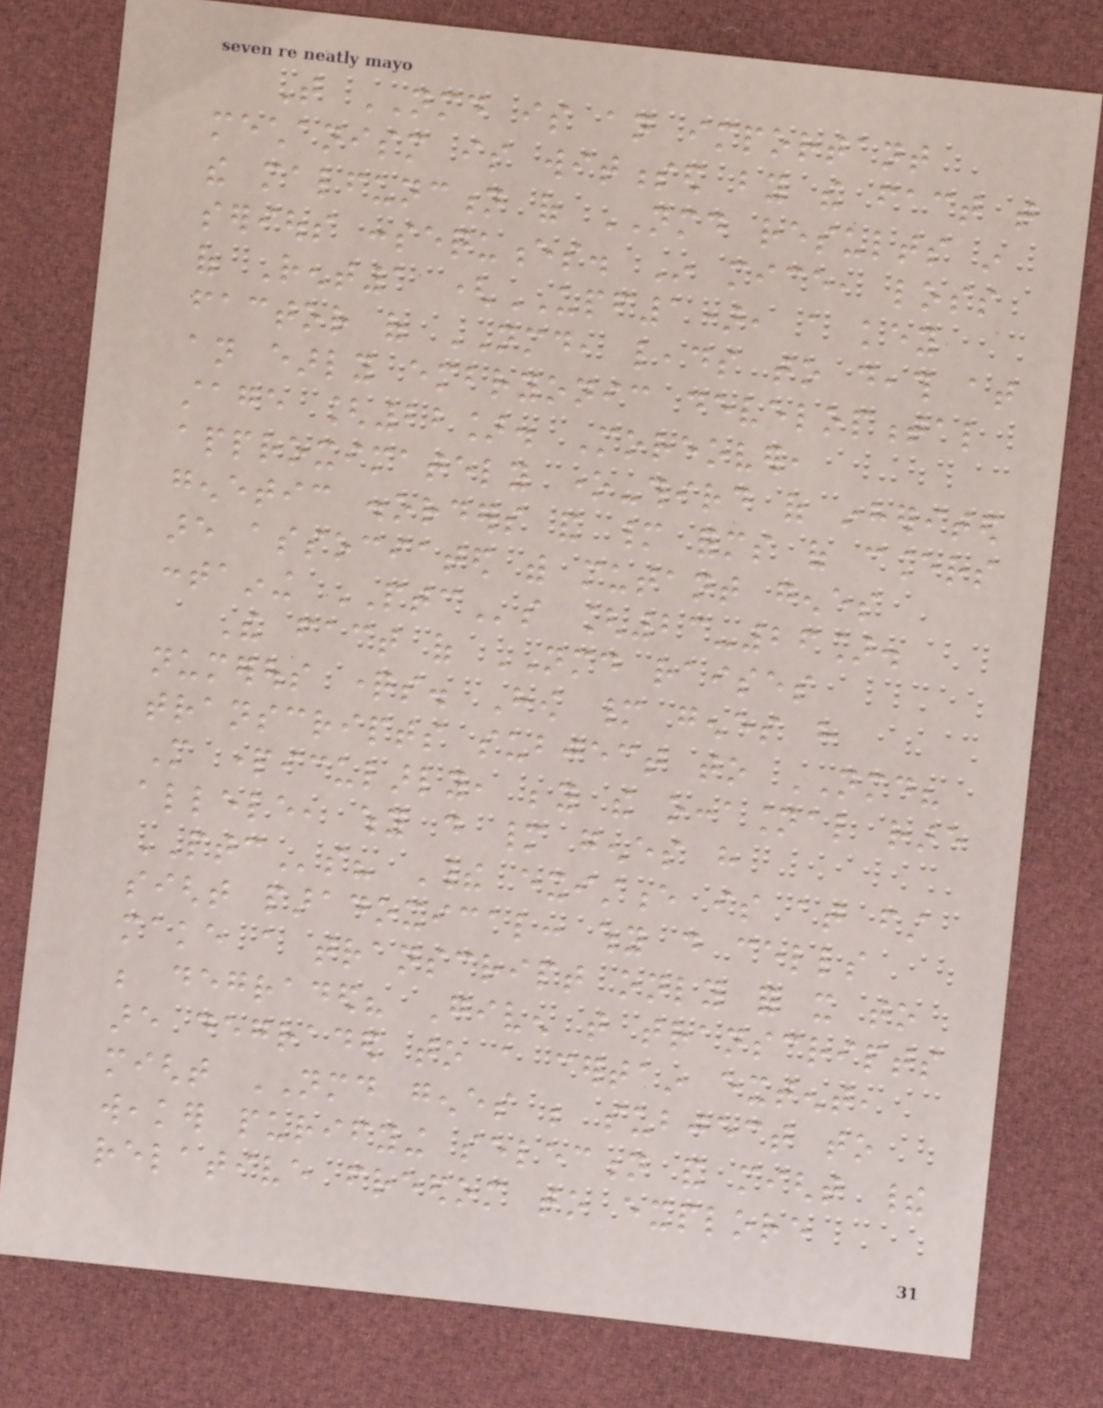That NMD is an important
mechanism is witnessed by the fact that
the malfunction of NMD results in
serious consequences. In mice, loss
of Rent1 (UPF1), a key
factor of NMD, leads to death at
an early embryonic developmental
stage [22]. Moreover,
approximately one-third of inherited
genetic disorders and many forms of cancers
are associated with mutant genes
containing PTCs [23-26].
The fact of NMD raises
numerous questions. How many genes have
transcripts subject to NMD?
More particularly, beyond the occasional rare
allele, why do many genes have
PTCs? Their existence is at first
sight paradoxical: why do cells
make a transcript only for it to
be degraded? Given that transcripts
are degraded to a certain extent,
might NMD genes be subject to
weaker purifying selection and might their
relative freedom to explore
